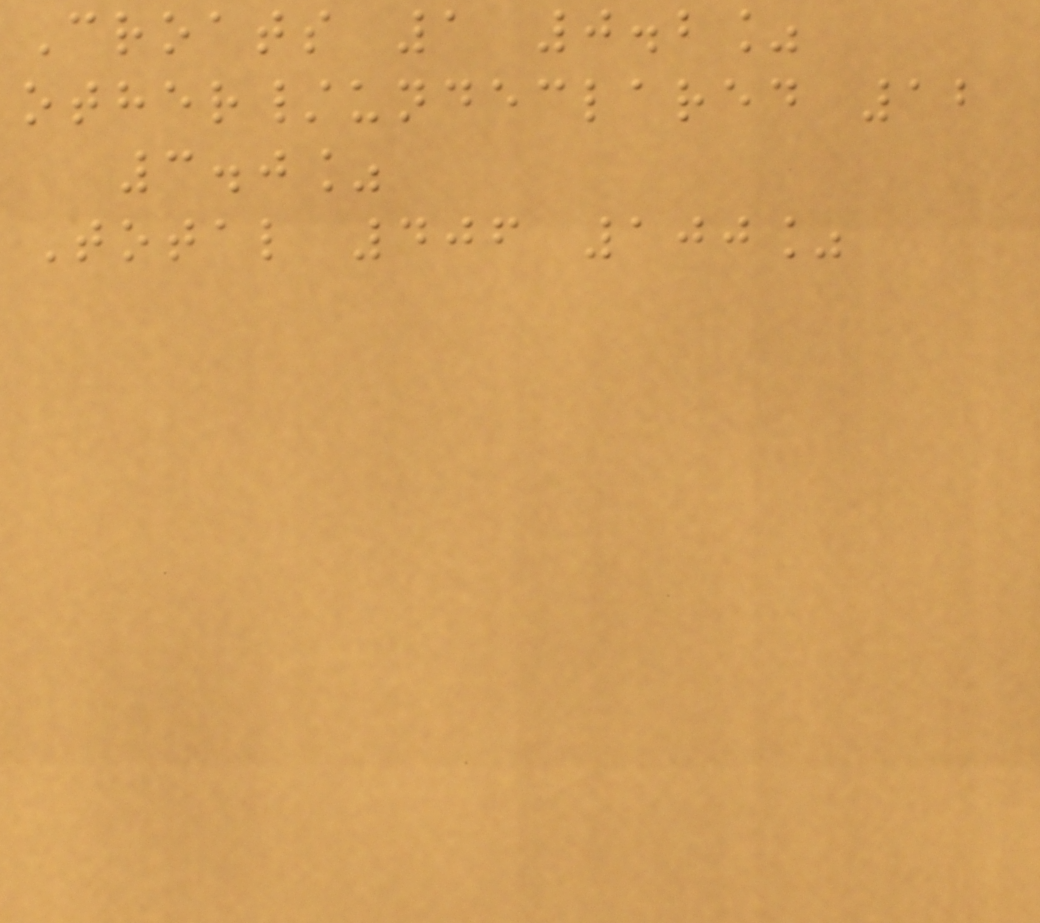Croats 1 0.2%
other/undeclared 12
3.0%
Total 406 100%
